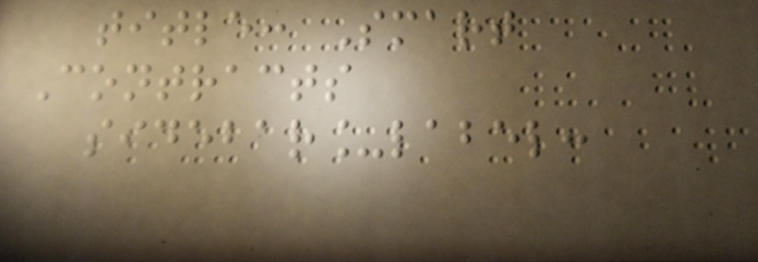title: Smart
Contracts
sidebar_label:
